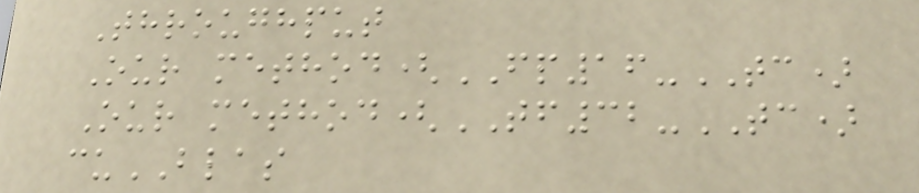Throughput
Our method(FP16-TC)
Our method(TF32-TC)
cuBLAS
